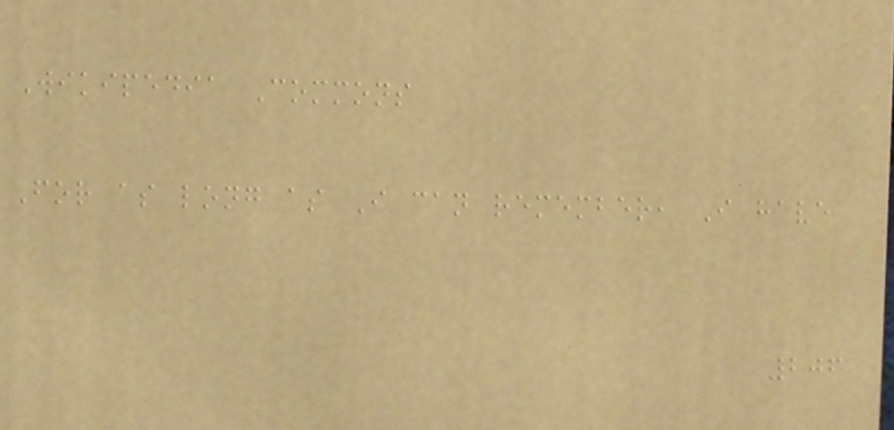Wikipedia Commons
For as long as I can remember, I have
206
